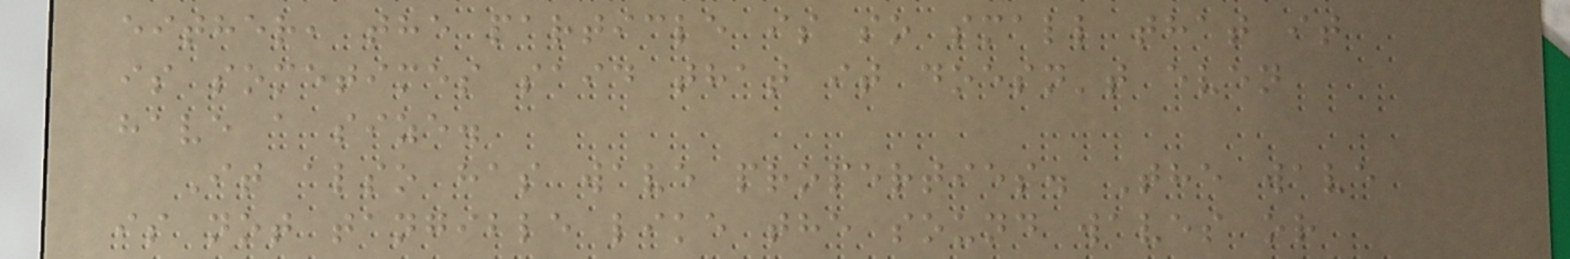either, the particle is so small that it
is sometimes said that it doesn't even
have a size.
It also has wave properties. The wave
is not tangible like the sound waves or
